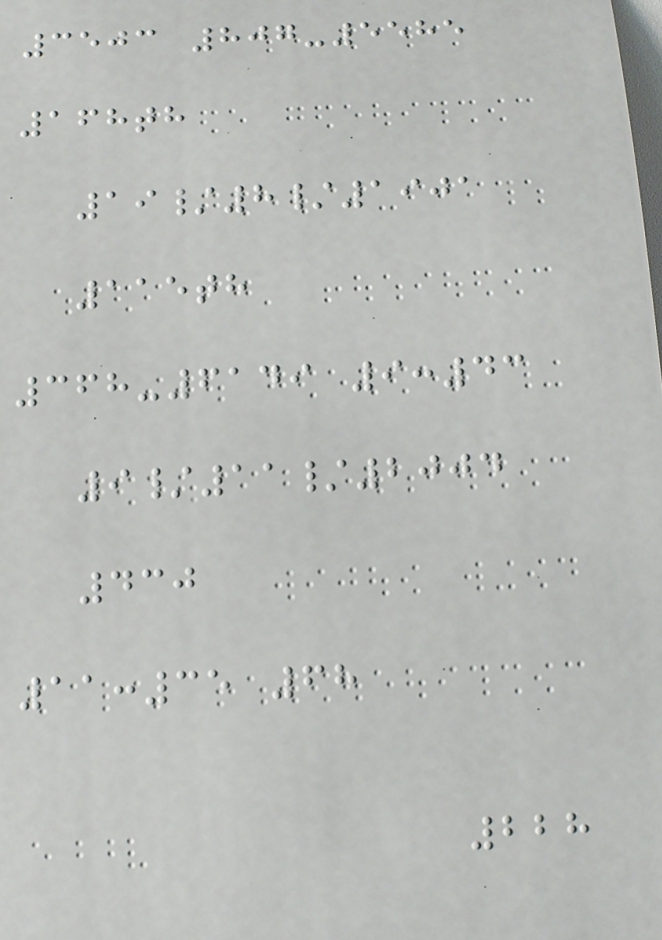3503 807-5585
168th
19/8/1901
115th
368-6149 9:43
9/11/2004
430
11:35 68
228
